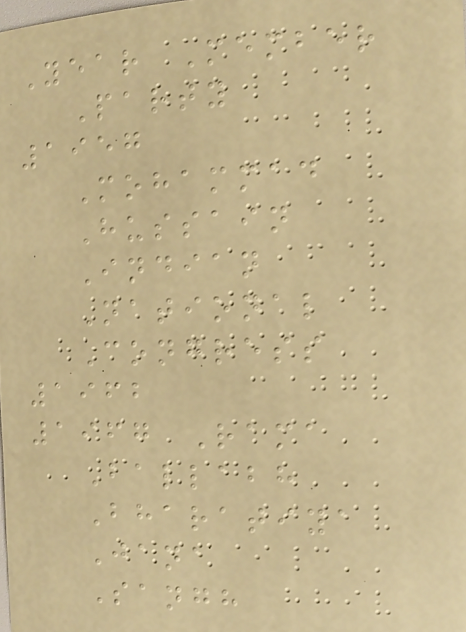Year Member
Party
1957
Mohammad
Hussain
Indian
National
Congress
1962
1967 Rama
Ballabh
Bharatiya
Jana
Sangh
